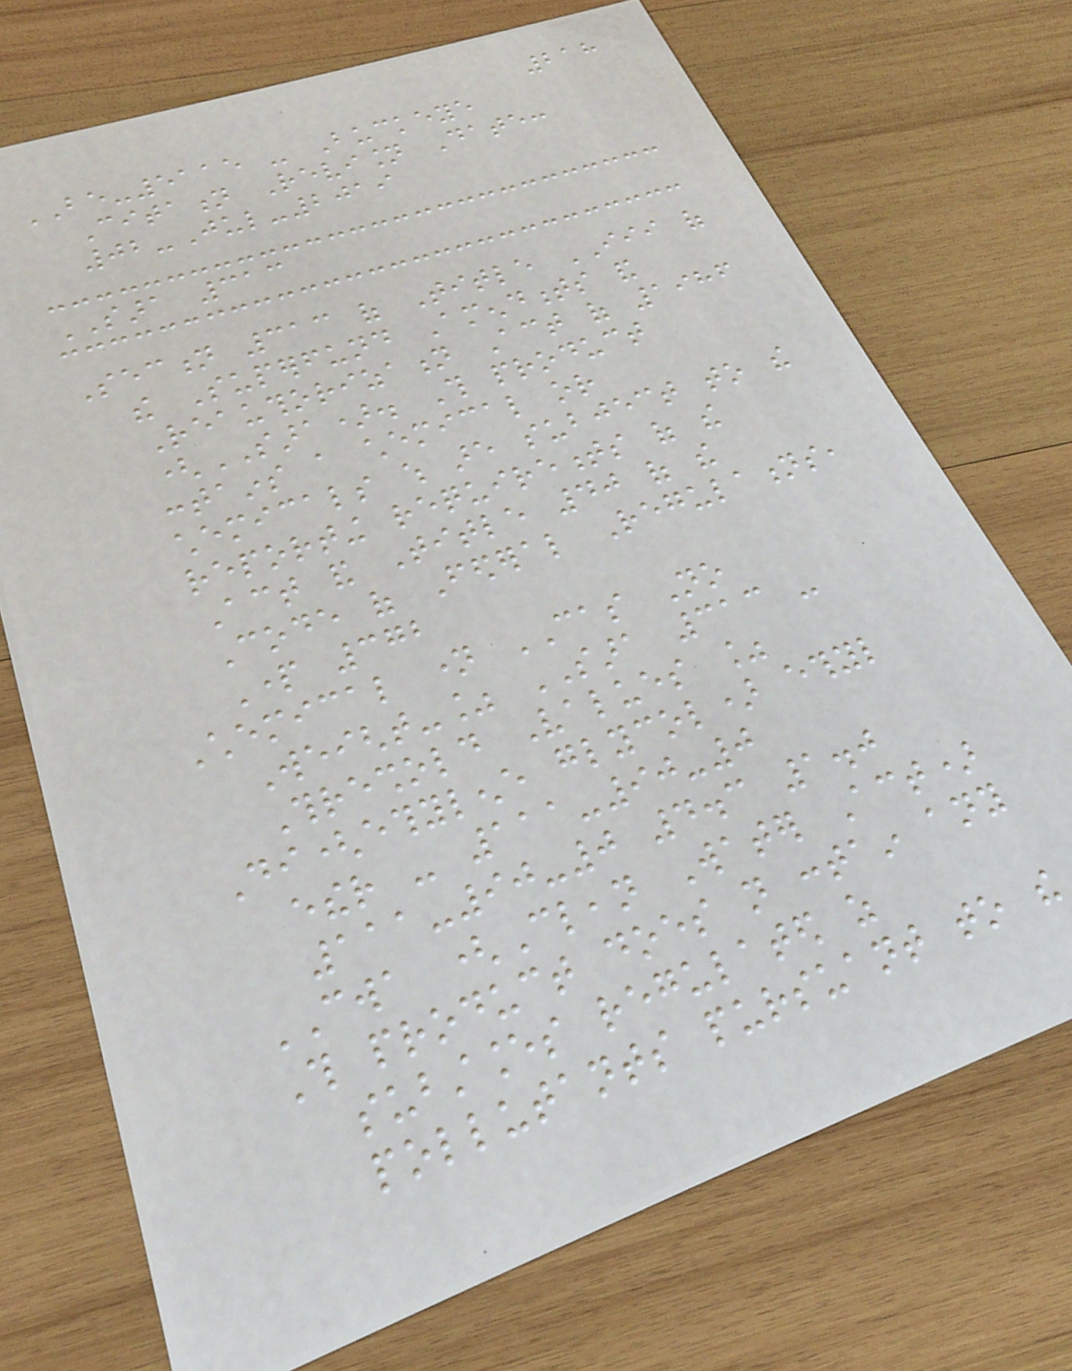218
BE-5115 - Buckeye
Citation Revision Date:
02-Jul-2019
SARA 313
Section 313 of Title III of
the Superfund Amendments and
Reauthorization Act of 1986
(SARA). This product
contains a chemical or
chemicals which are subject to the
reporting requirements of the
Act and Title 40 of the
Code of Federal Regulations,
Part 372
Chemical name CAS No
Weight-% SARA 313 -
Threshold Values %
Di(ethylene glycol) ethyl
ether - 111-90-0
111-90-0 4.3 1.0
CWA (Clean Water Act)
This product does not contain any
substances regulated as
pollutants pursuant to the
